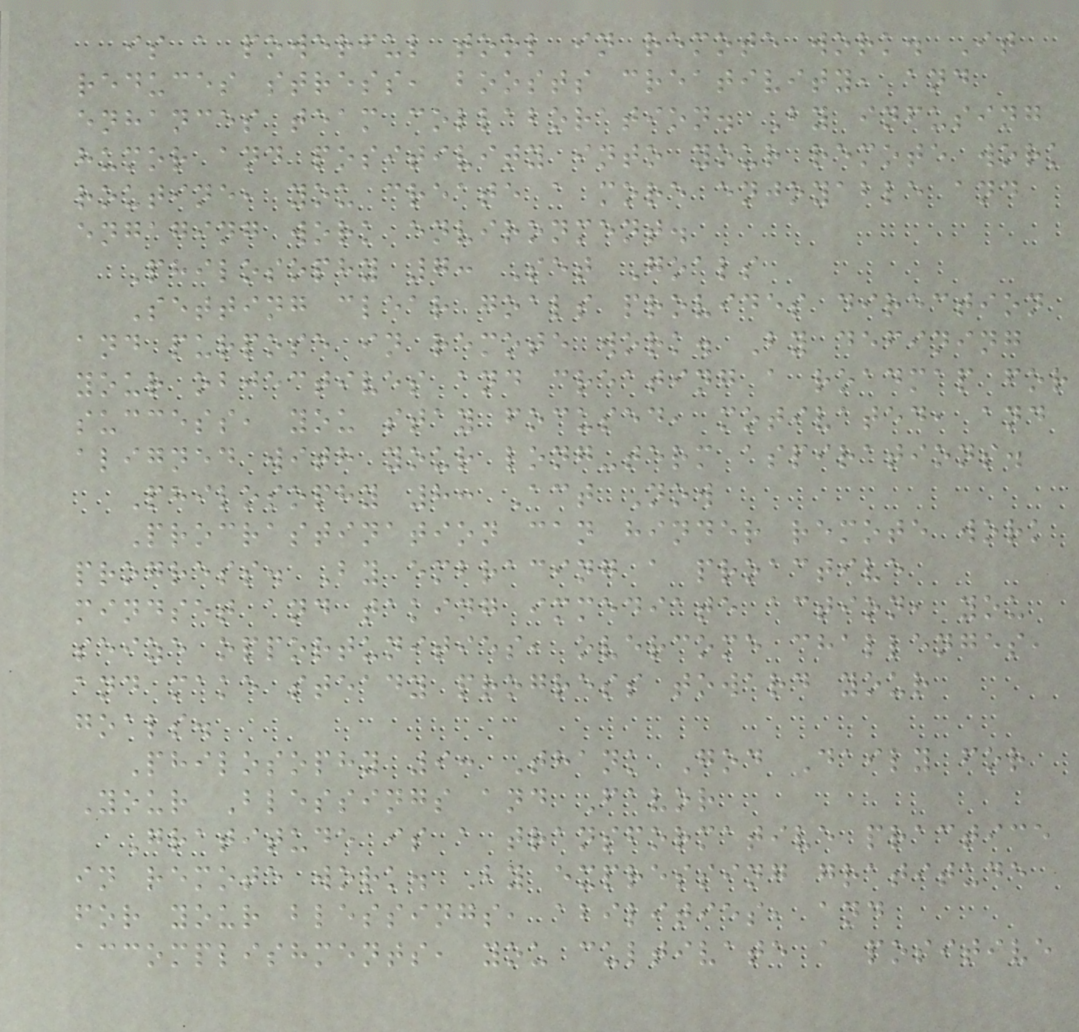is a powerful tool in remote work. It
reduces stress, boosts creativity, and
enhances team collaboration. By infusing
humor and positivity into your remote work
routine, you create a more enjoyable and
engaging work environment.
Philosophy 7: Set Goals
Setting clear goals provides direction
and purpose in remote work. By defining
your objectives and creating a roadmap for
success, you stay focused, motivated, and
aligned with your long-term aspirations.
Philosophy 8: Act Now
Procrastination can hinder remote work
progress. By embracing a proactive
mindset and taking immediate action, you
seize opportunities, overcome challenges,
and make steady progress toward your
goals.
Philosophy 9: Thank God Daily for
Your Blessings and Favor
Gratitude is a transformative practice
in remote work. By expressing gratitude
for your blessings, abilities, and
accomplishments, you cultivate a positive
